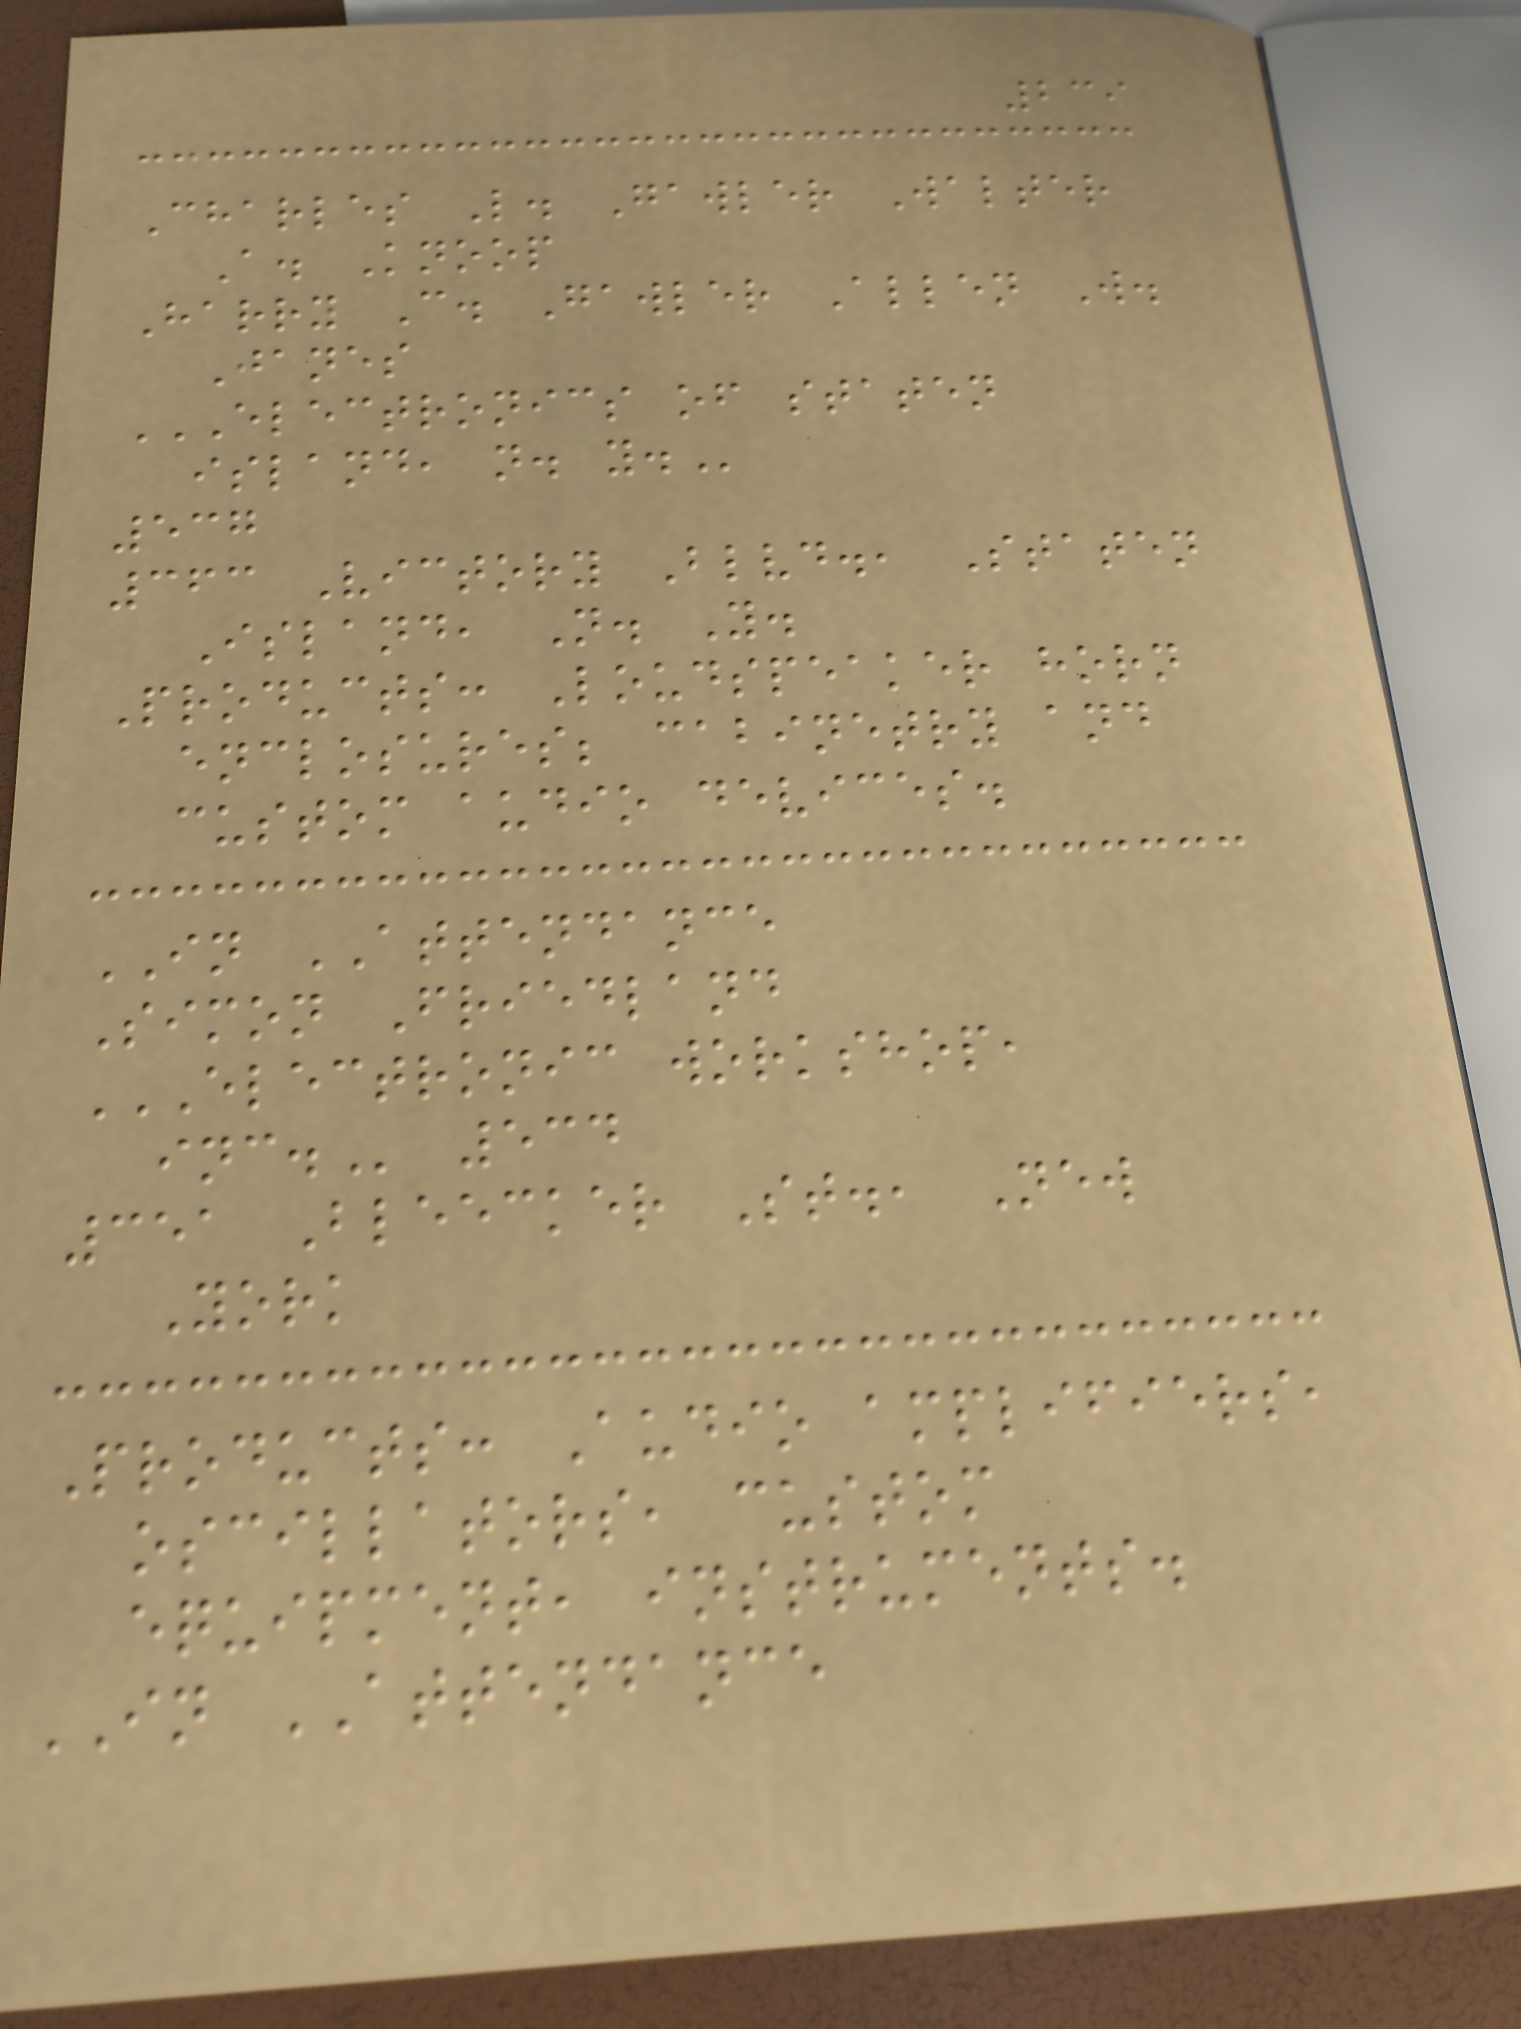239
Charles L. Gawler Walter
A. Knoop
Harry C. Gawler Allen W.
Janes
ELECTRONICS OF STATEN
ISLAND, N. Y.
537
363 Victory Blvd., Staten
Island, N. Y.
Products: Loudspeaker horn
enclosures; cabinetry and
custom audio devices.
IN ATTENDANCE
Simon Friedland
ELECTRONIC WORKSHOP,
INC. 534
351 Bleecker St., New
York
Products: Audio amplifiers,
oscillators, custom
equipment, instruments.
IN ATTENDANCE
